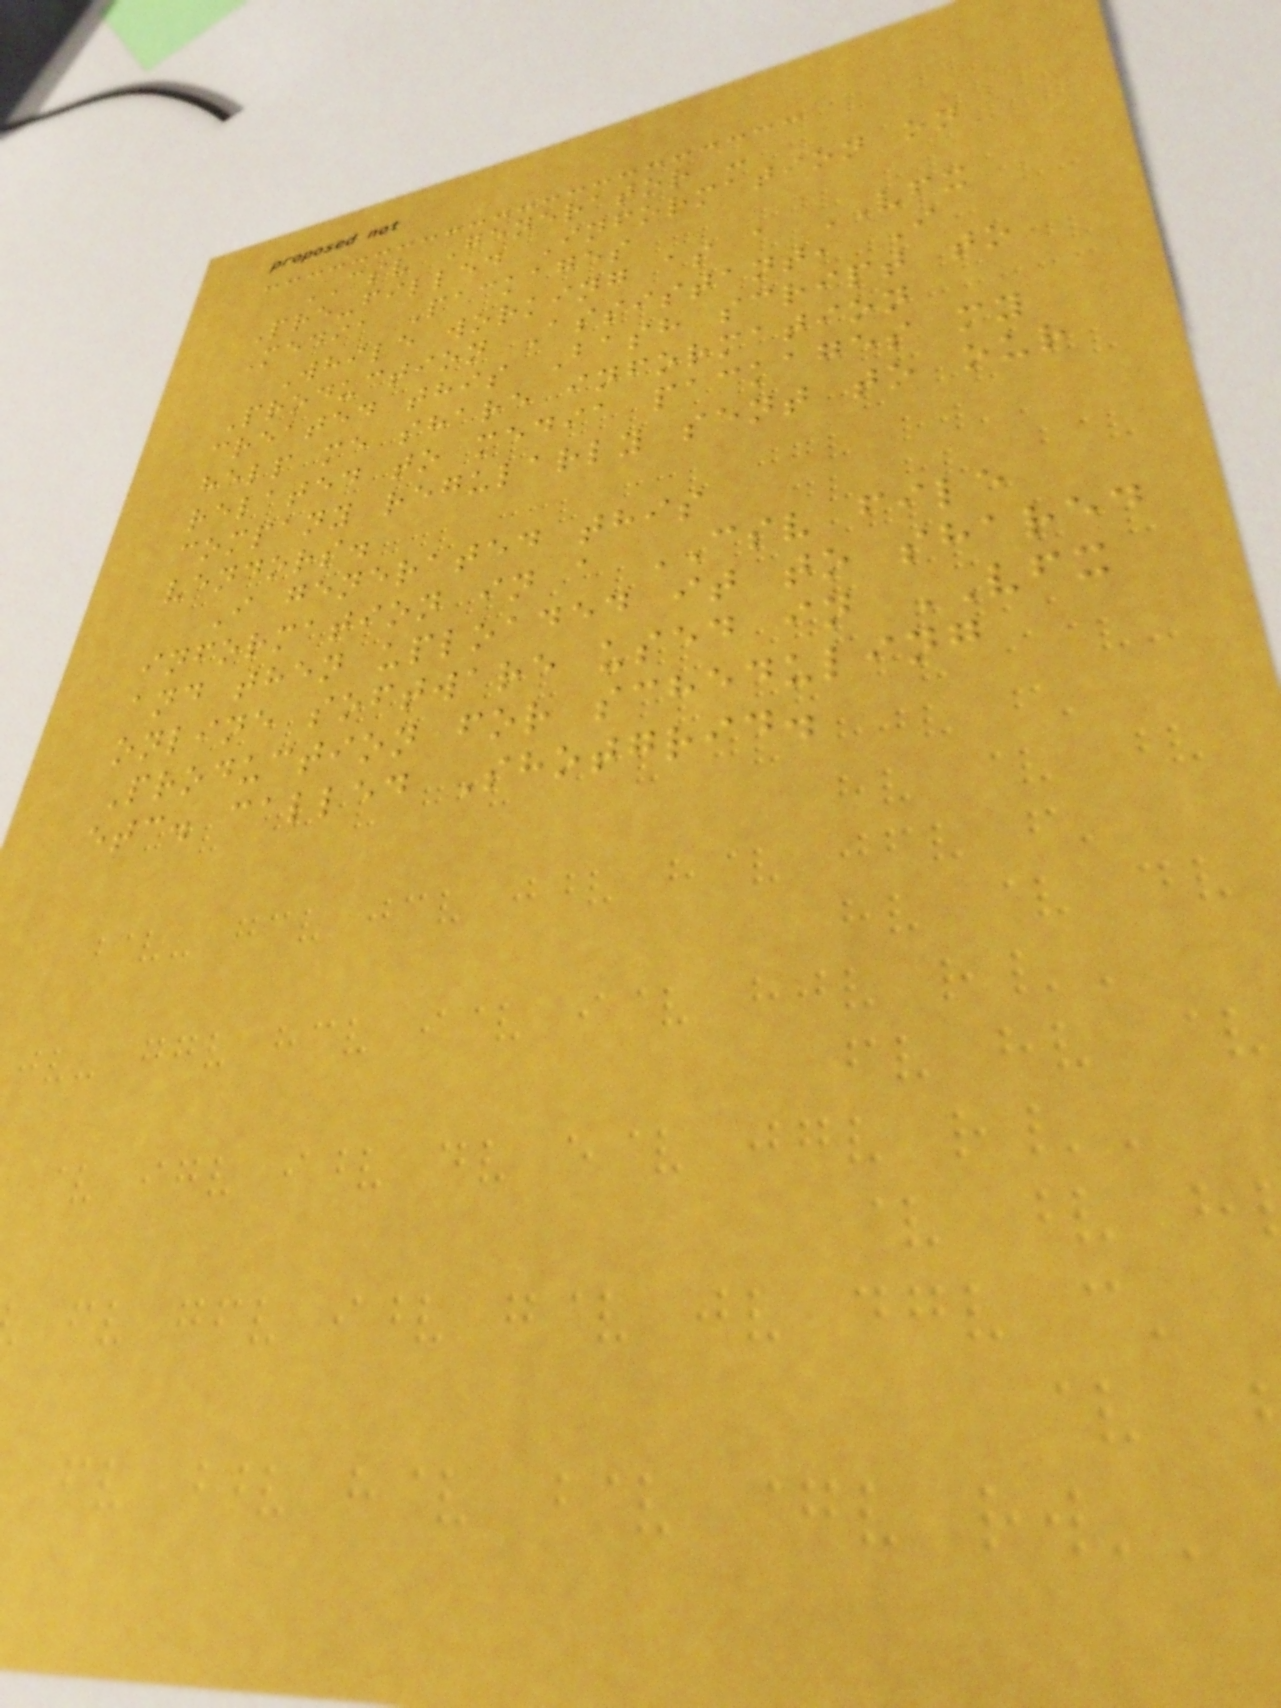CSV Generator -
Pre-filled Information on
Media Packages
While working as a VFX
Production Assistant, I
created this Bash script to
help me share information
related to media packages my
company regularly sent to our
vendors.
I generated this
information in a CSV file
and then uploaded it to shared
online software used in VFX
Production for scheduling
etc. called Shotgrid.
